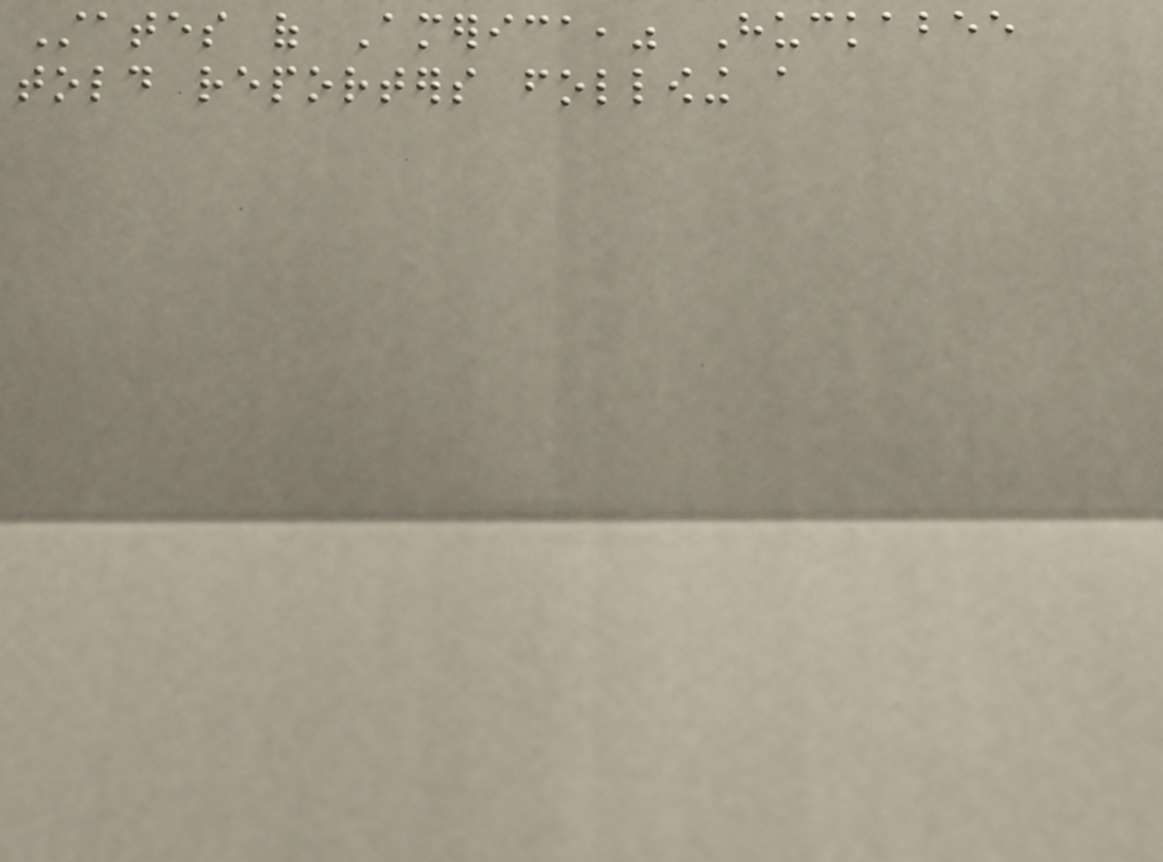States of America," Huckabee
told reporters following a
